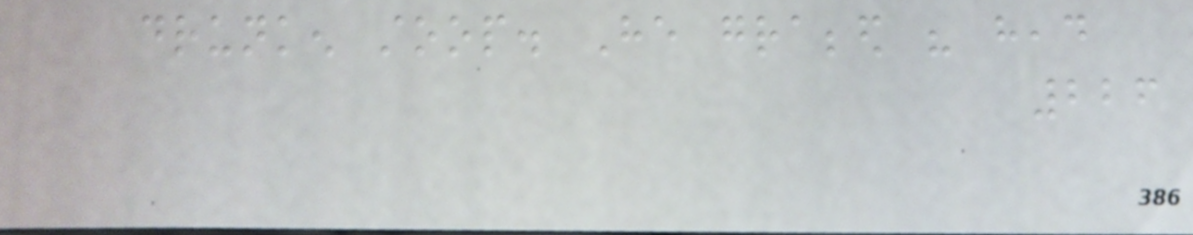drunken stoop. He grabbed his head
226
